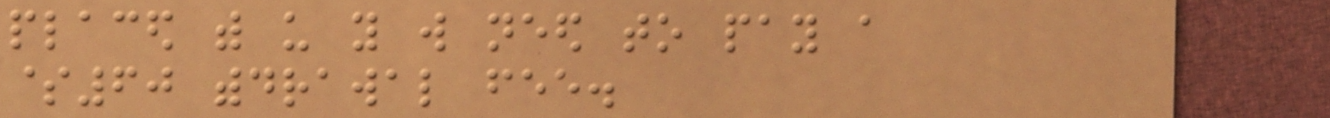placed with us you will need to pay a
$60 withdrawal fee.
